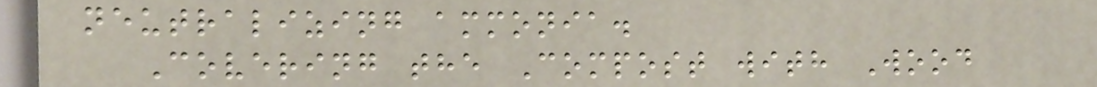neutralizing ammonia.
Covering the Compost with Wood
